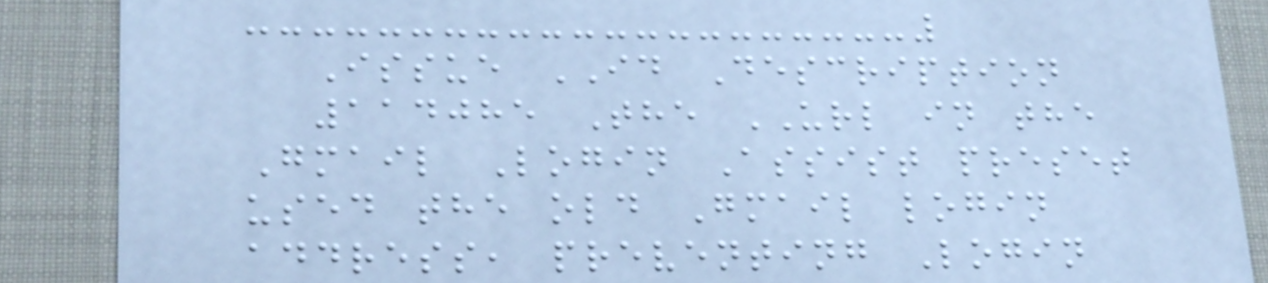Issue ID Description
114085 The URL in the
Gmail Login Assist preset
used the old Gmail login
address, preventing Login
